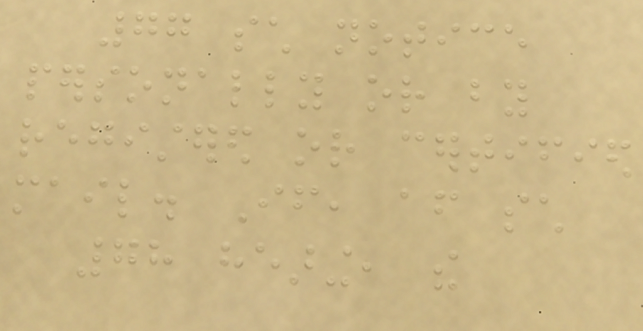77 such notice
personally or by
registered or certified
mail. If, after such
78 hearing, the
